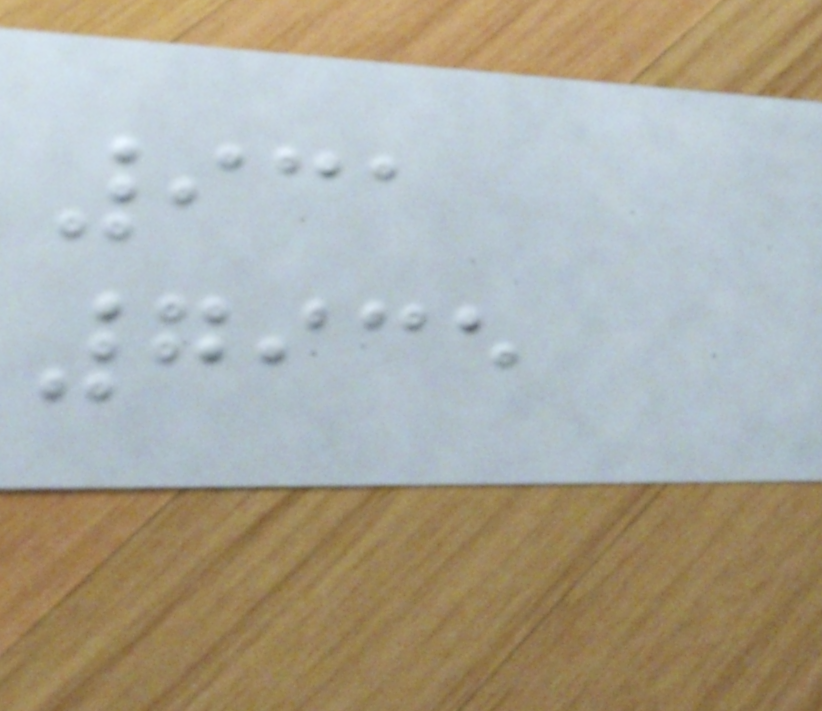931
7935
